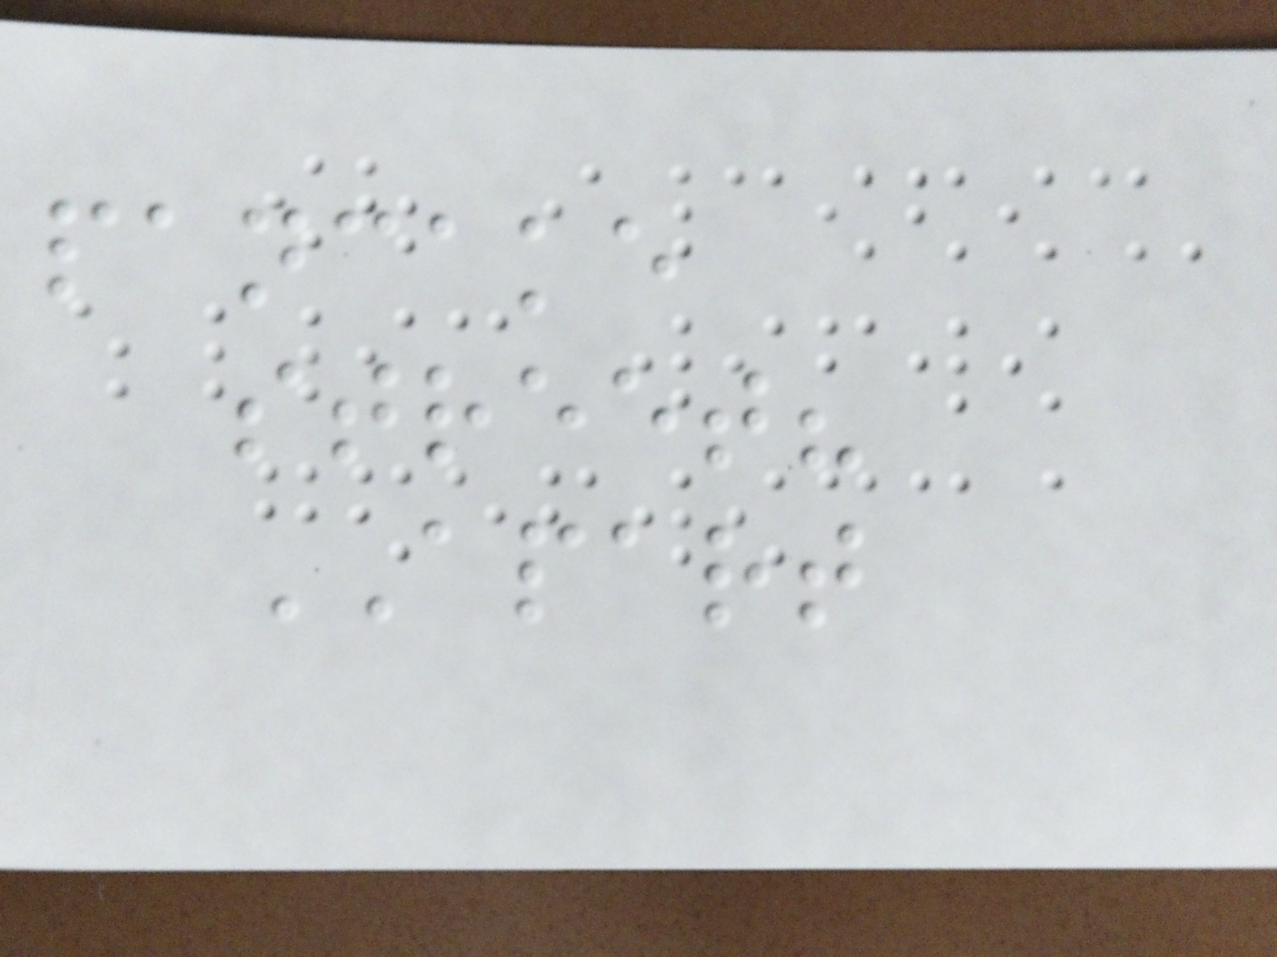pancake
street?
APART
